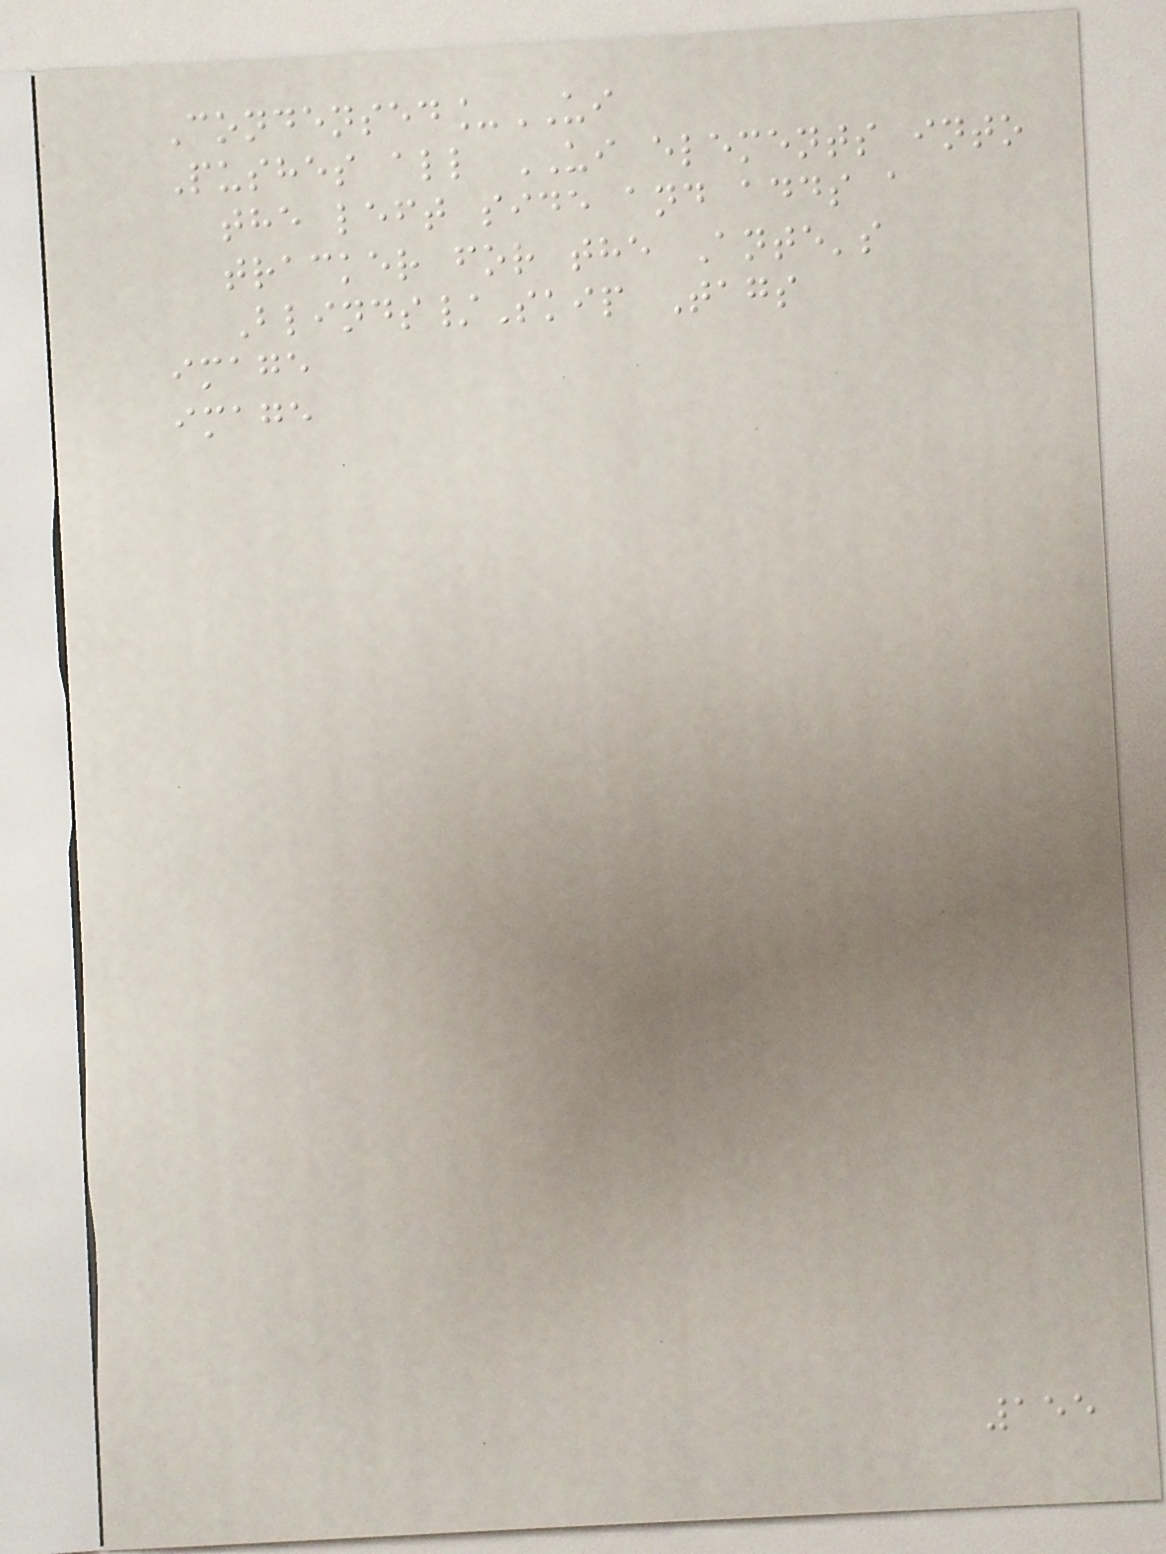Condensed_UI
Pushes all UI elements into
the left side and adds a
tracker for the Ante's
Blinds/Skip Tags
image
image
155
